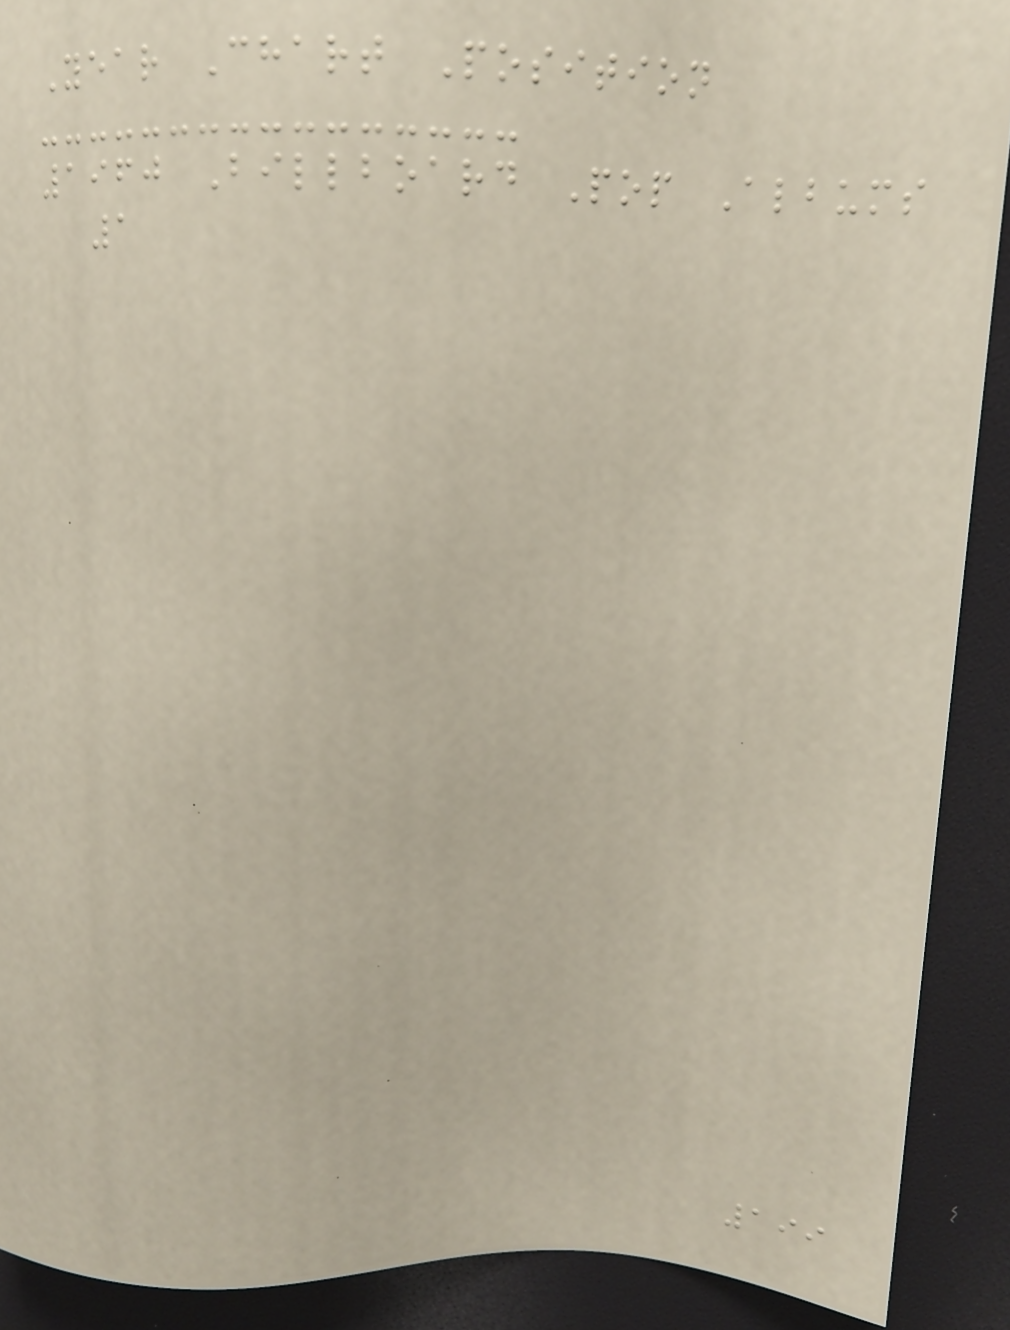Year Chart Position
1960 Billboard Pop Albums
1
199
